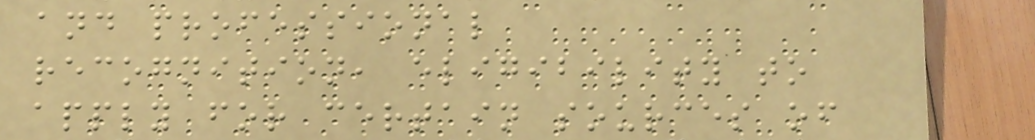and professional
recognition, eligibility to
apply for certain sources of
